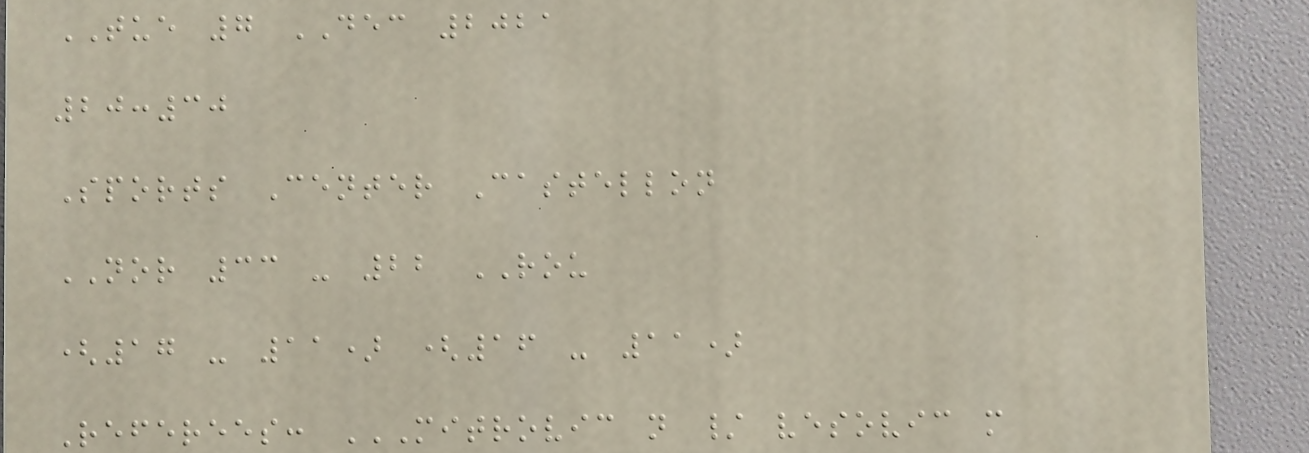TUE 7 DEC 2021
20:30
Sports Center Castellon
NOR 33 - 22 ROU
(17 - 11) (16 - 11)
Referees: MITROVIC N / VESOVIC M
